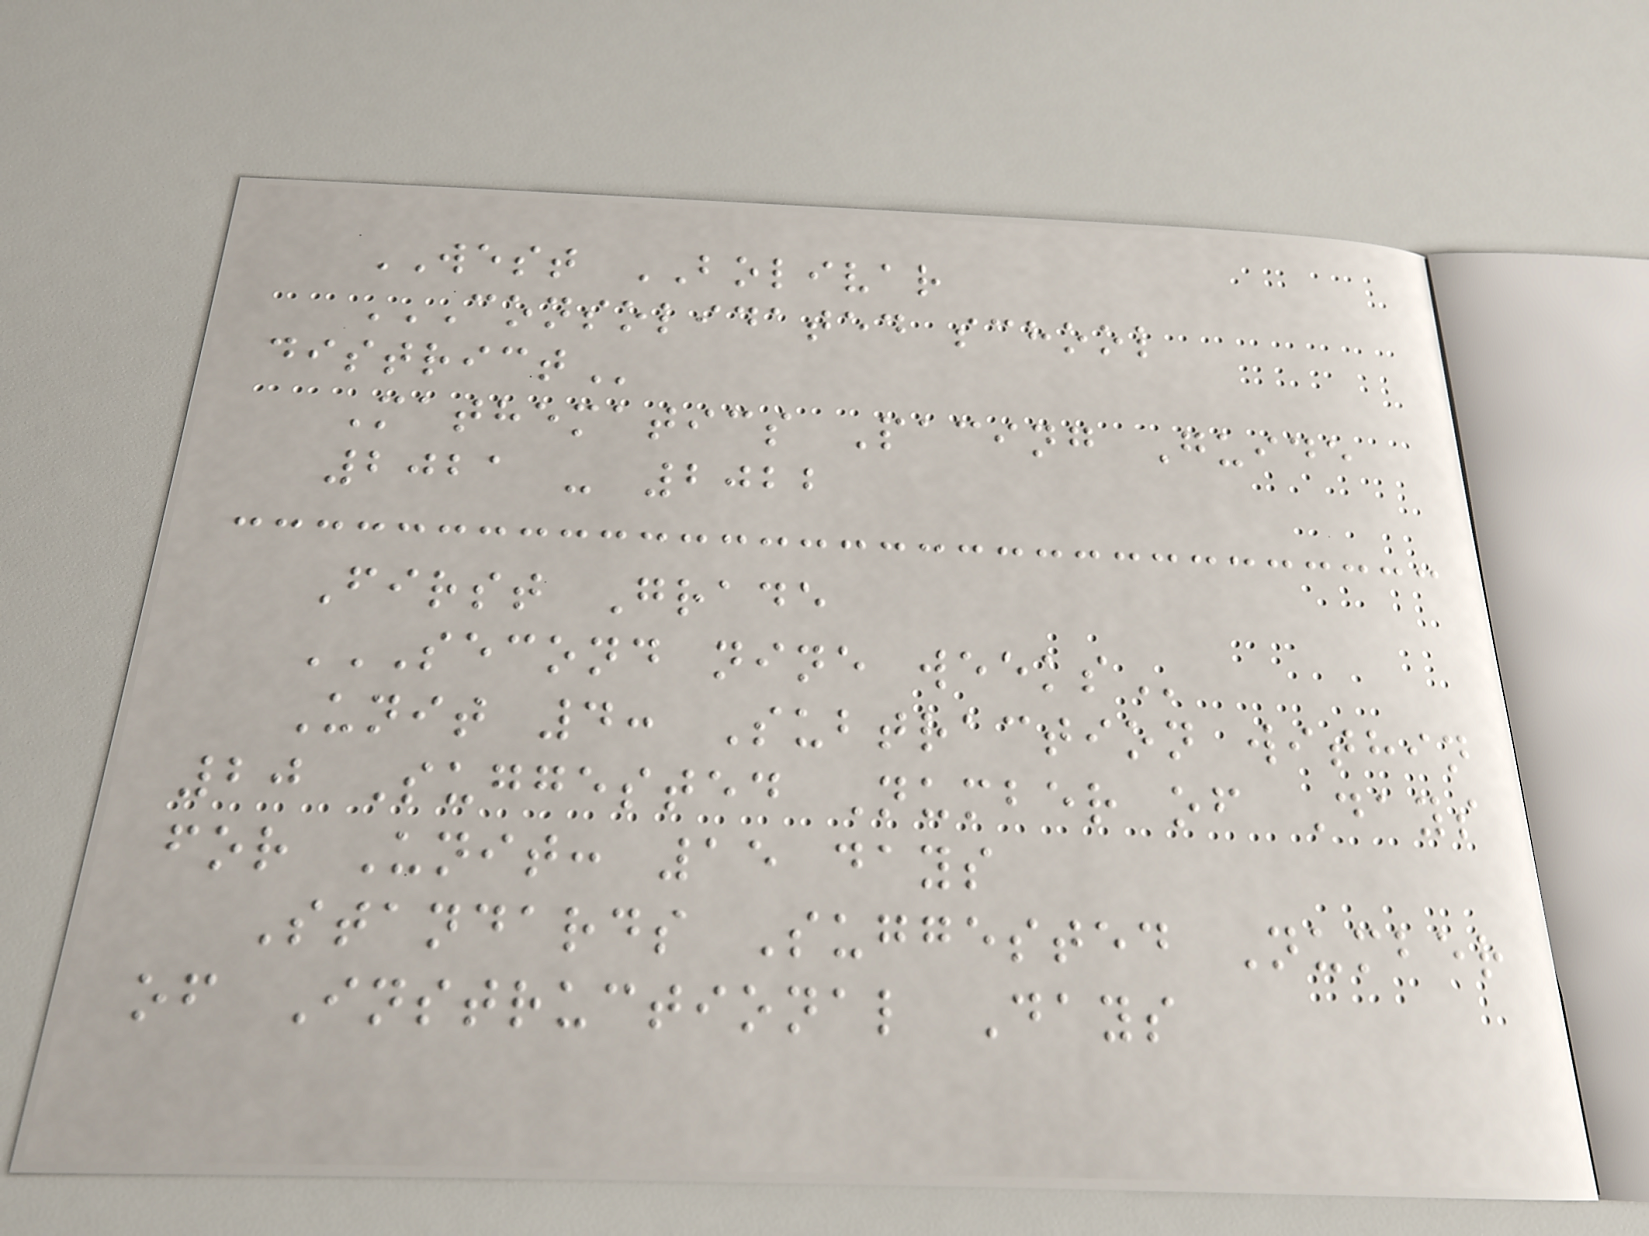WEST BOLIVAR
CONSOLIDATED SCHOOL
DISTRICT
Mathematics Pacing Guide
2021 - 2022
First Grade
SECOND NINE WEEKS
Unit 4: Subtraction within
20 Suggested Number of Days
for Unit: 15 days
Standards Suggested Number
of Instructional Days
